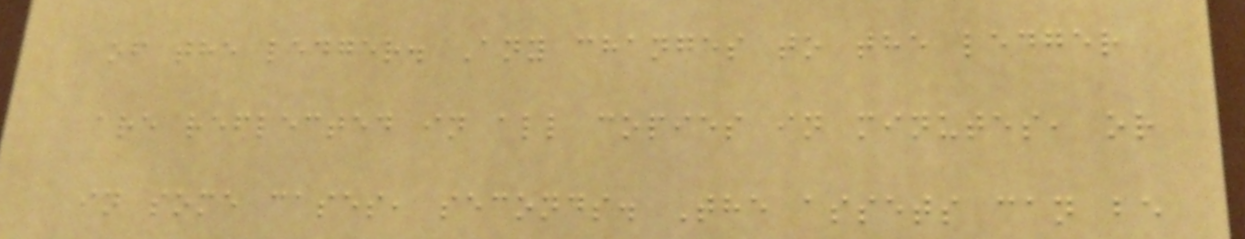of the ledger. Any changes to the ledger
are reflected in all copies in minutes, or
in some cases, seconds. The assets can be
